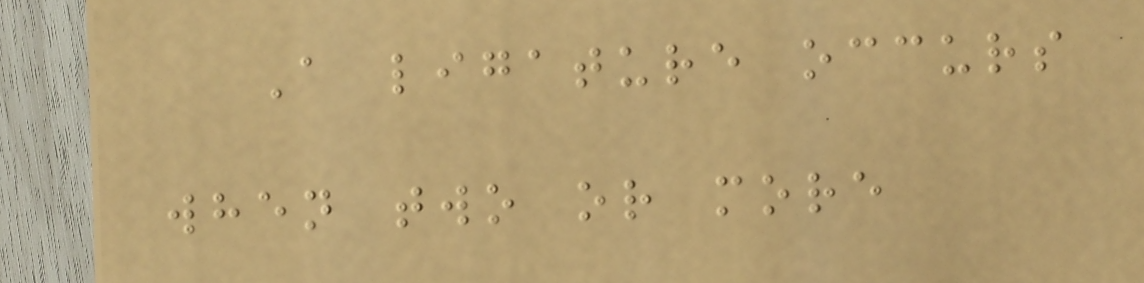A ligature occurs
when two or more
